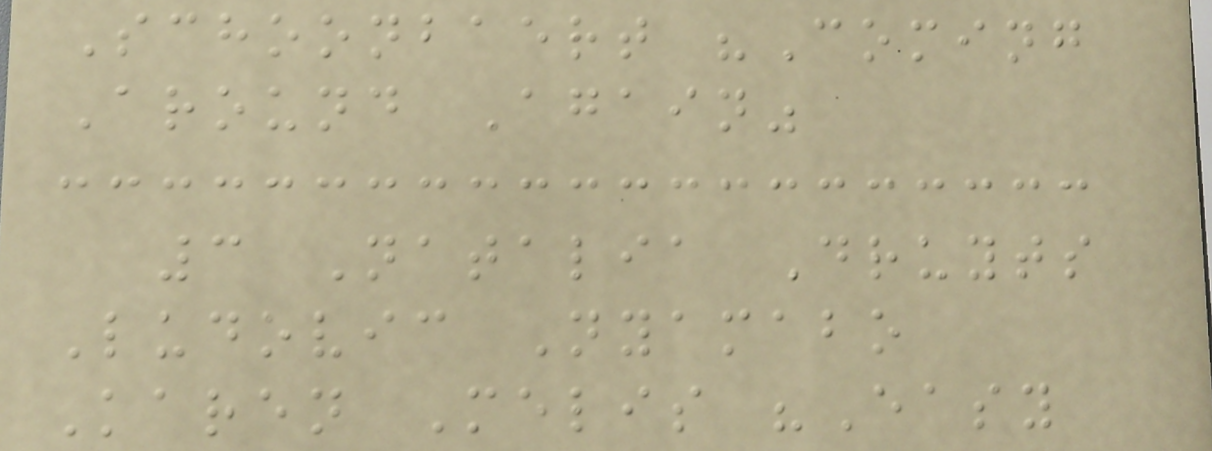Schoonbaert "Coming
Around Again"
3 Natalia Druyts
Ludovic Nyamabo
Karen Melis "Easy
